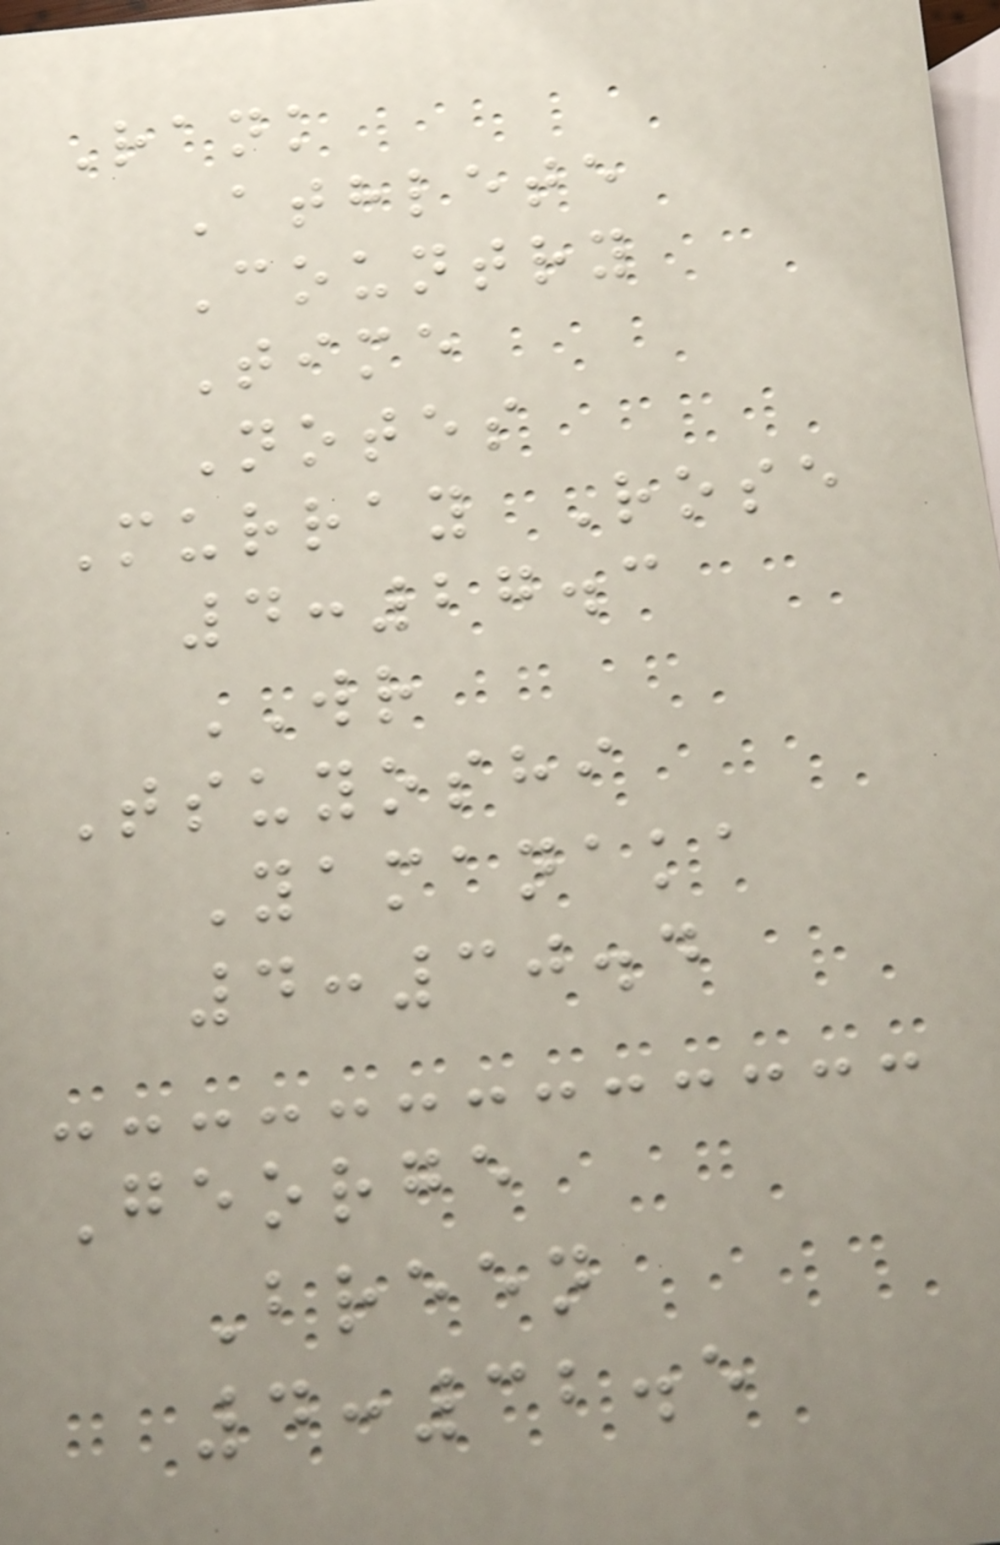Rank
Athlete
Country
Time
Notes
Murray Rose
4:27.3
WR
Tsuyoshi
Yamanaka
4:30.4
George
Breen
4:32.5
